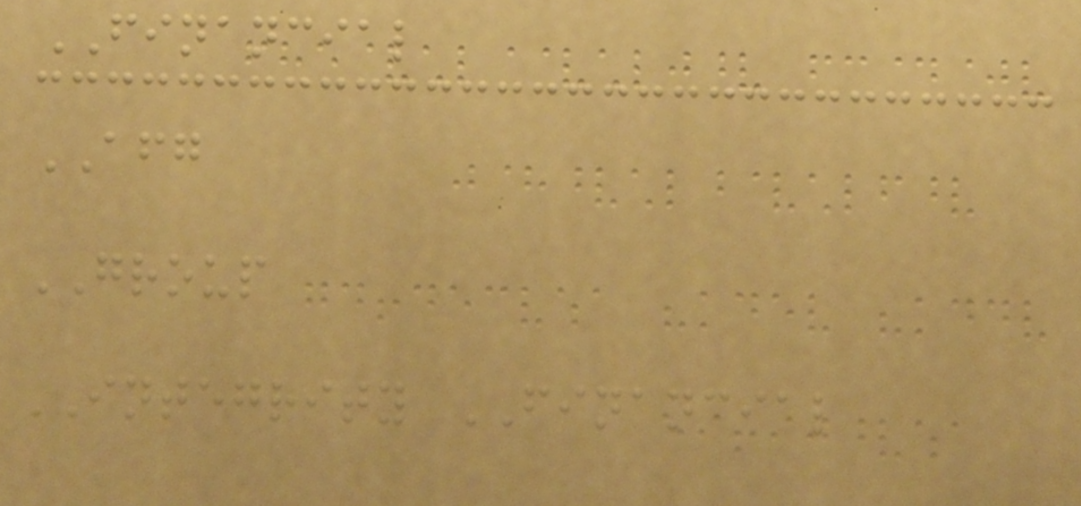FINANCIAL
AFG
GROUP
INTEGRITY FINANCIAL
